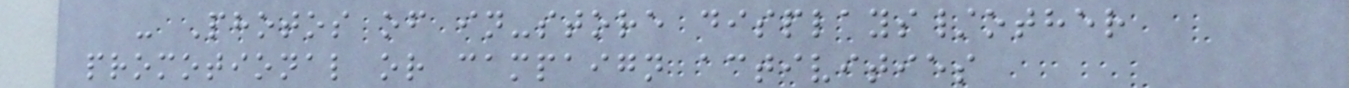- Photos of in-store displays/other
promotional or campaign activities
